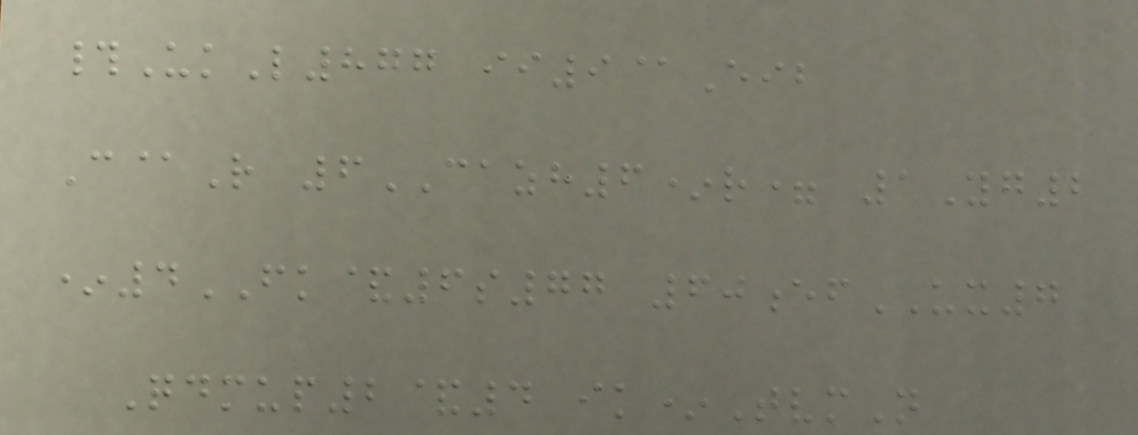#UkL877 ii9@Eib
C@R 6CAZH6*r= 1Yg2
*4FK&6s77 60efUX7
Qdmup2&4 ik*TvmN
